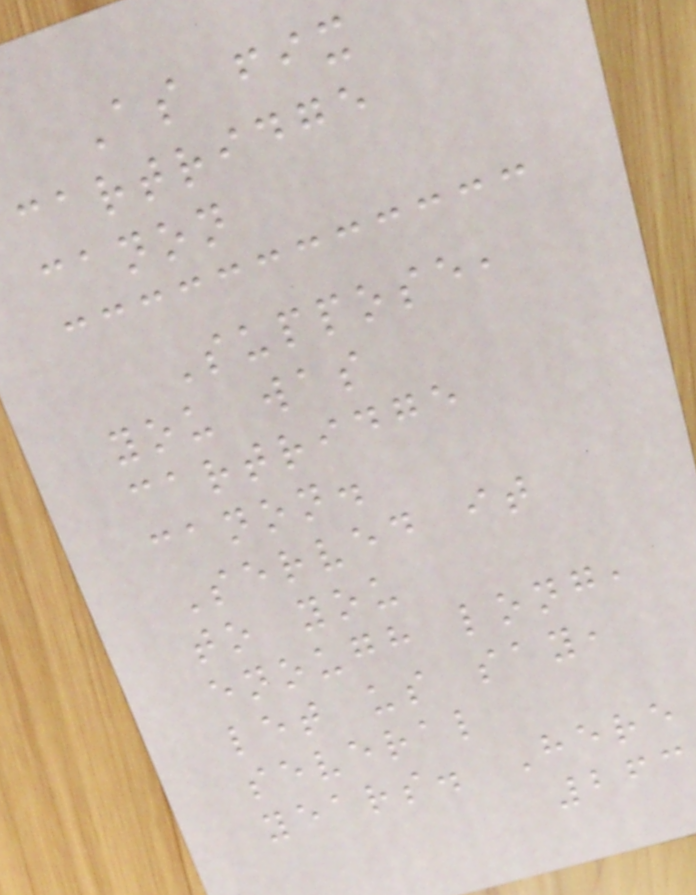As fix
cartridge
canon
Suppose,
you was
cartridge
canon.
Served it
to you
enough long,
let us say,
several
years. Here
263
